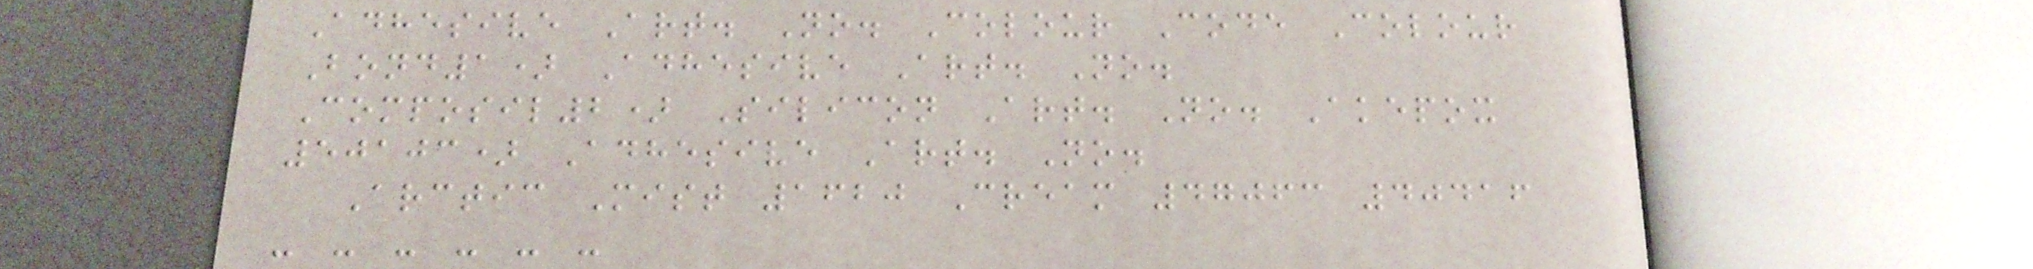Adhesive Art. No. Colour Code Colour
Bond1) Adhesive Art. No.
Composil2) Silicon Art. No. Akepox
50103) Adhesive Art. No.
Arctic Mist 1620 Cream 47063 40416
- - - - - -
